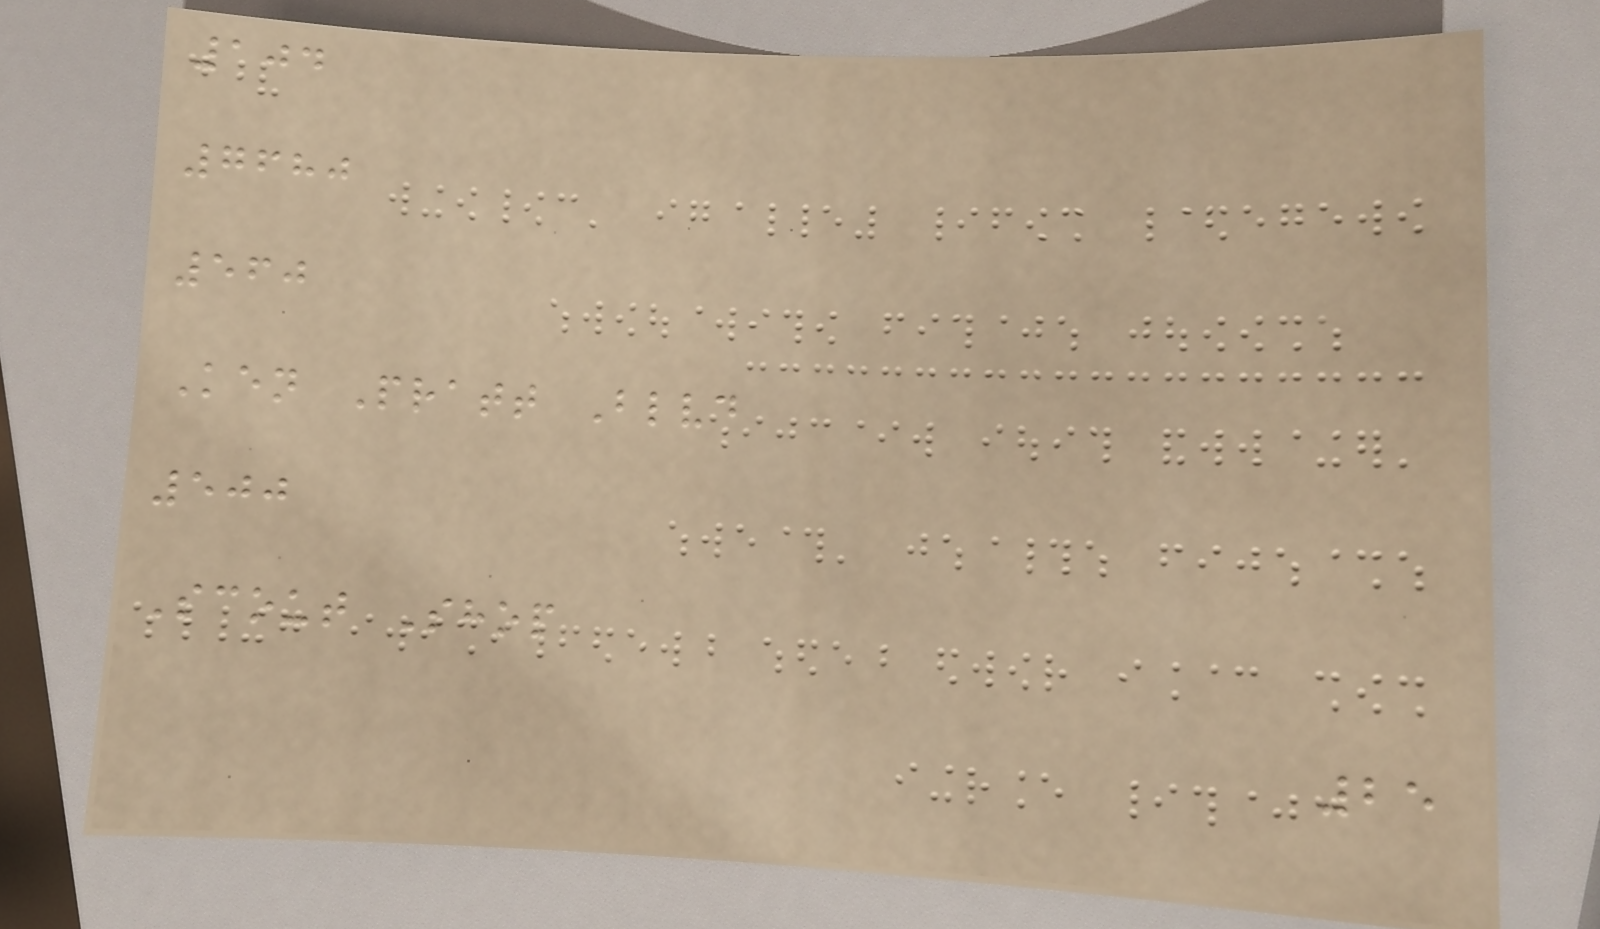104
7680
560
Ken Pratt Blvd
500
Scout Shop
25
